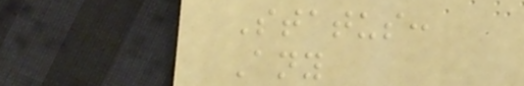Status:
Any
